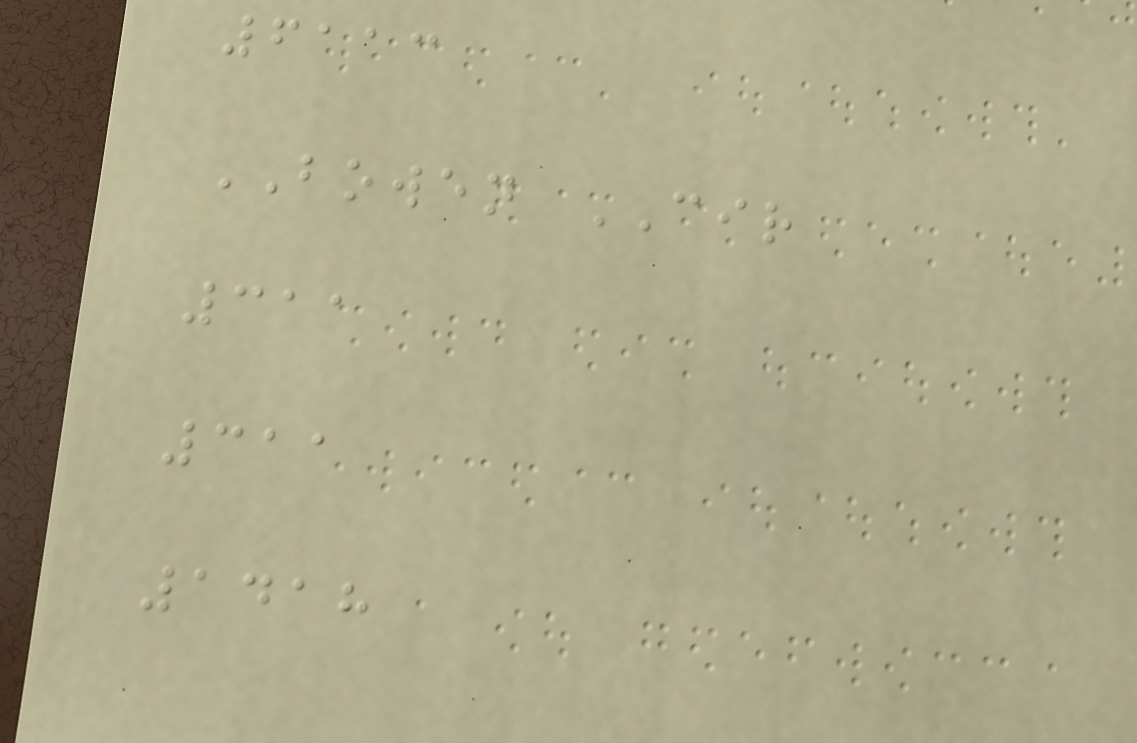6113
BOWEN CIR
311
311
1418
